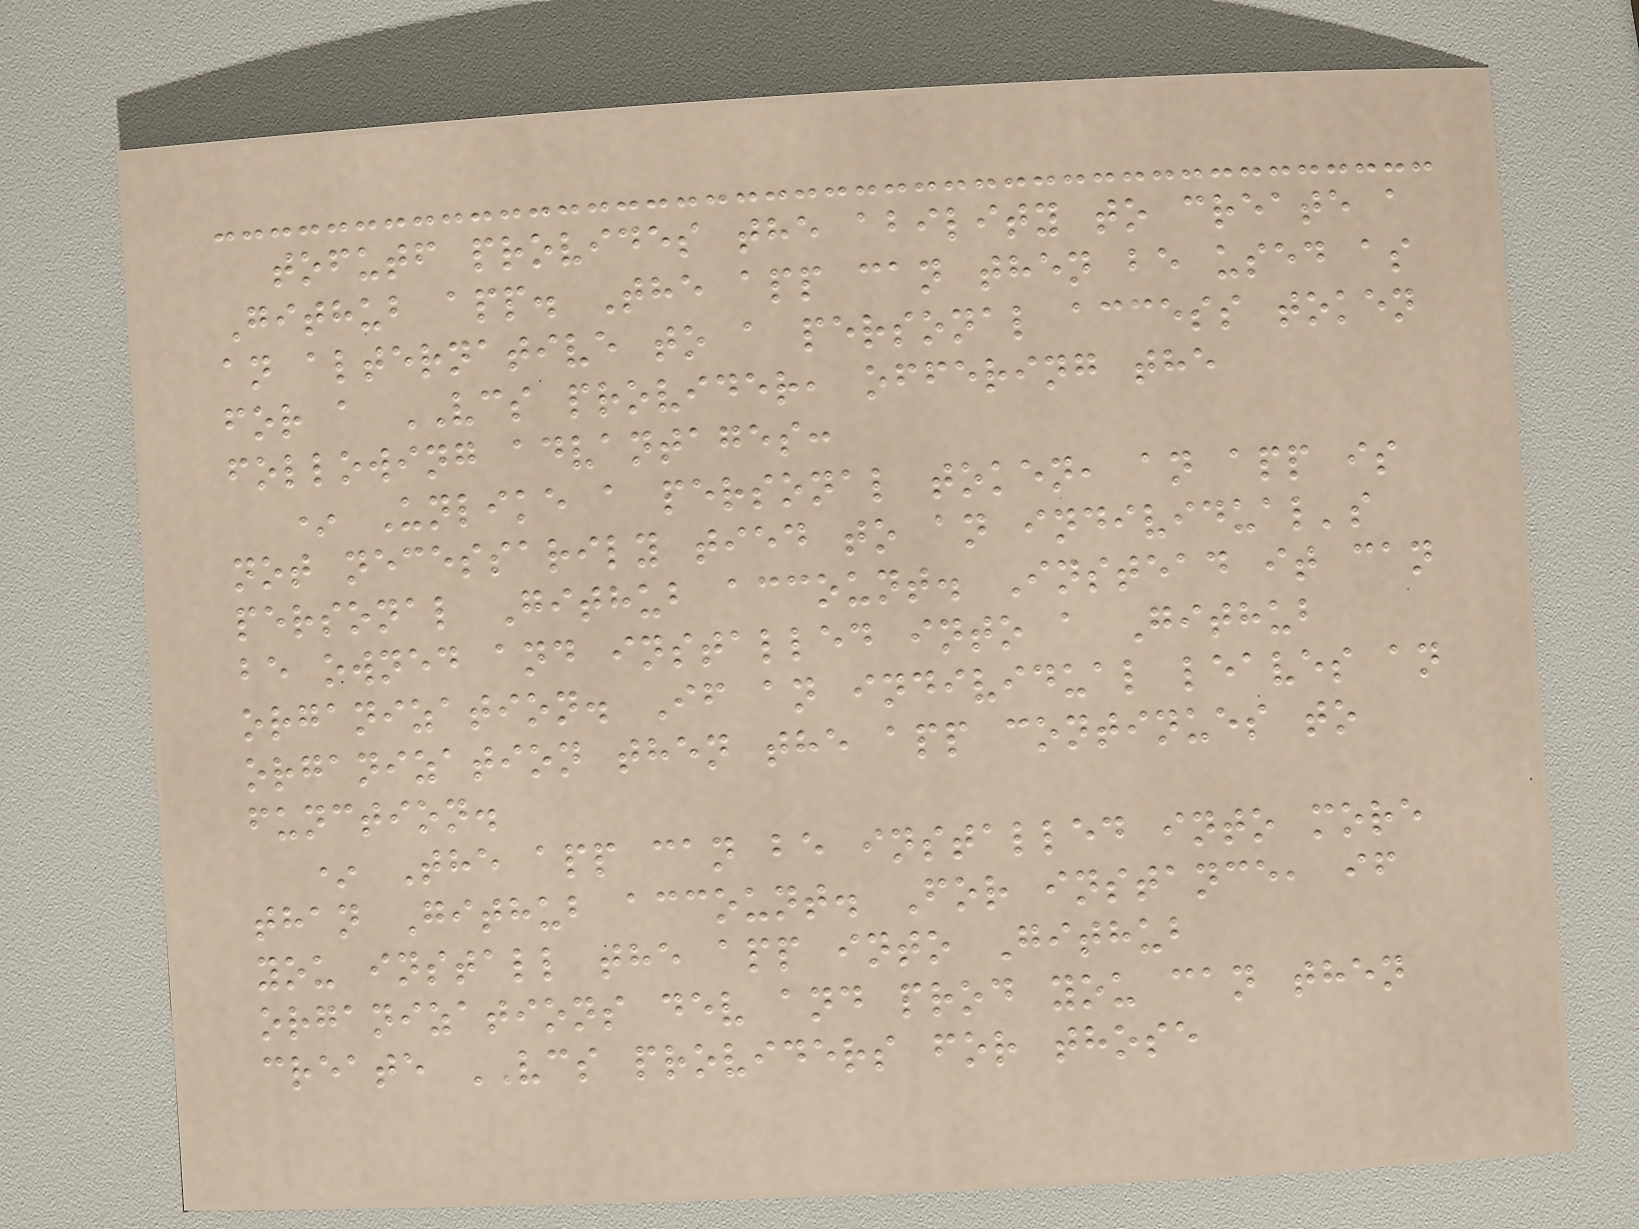tofutf provides the ability to create a
Github app. The app can then be used as
an alternative to a personal access token
for a VCS provider, offering the
following advantages:
* Unlike a personal token, an app is
not necessarily tied to an individual's
personal Github account. Instead it can
be owned and installed into a Github
organization. If an individual leaves an
organization then the app continues to
function.
* The app can be installed into more
than Github account. For instance, if
you install the app into Github
organizations dev and prod you can then
create VCS providers for those
